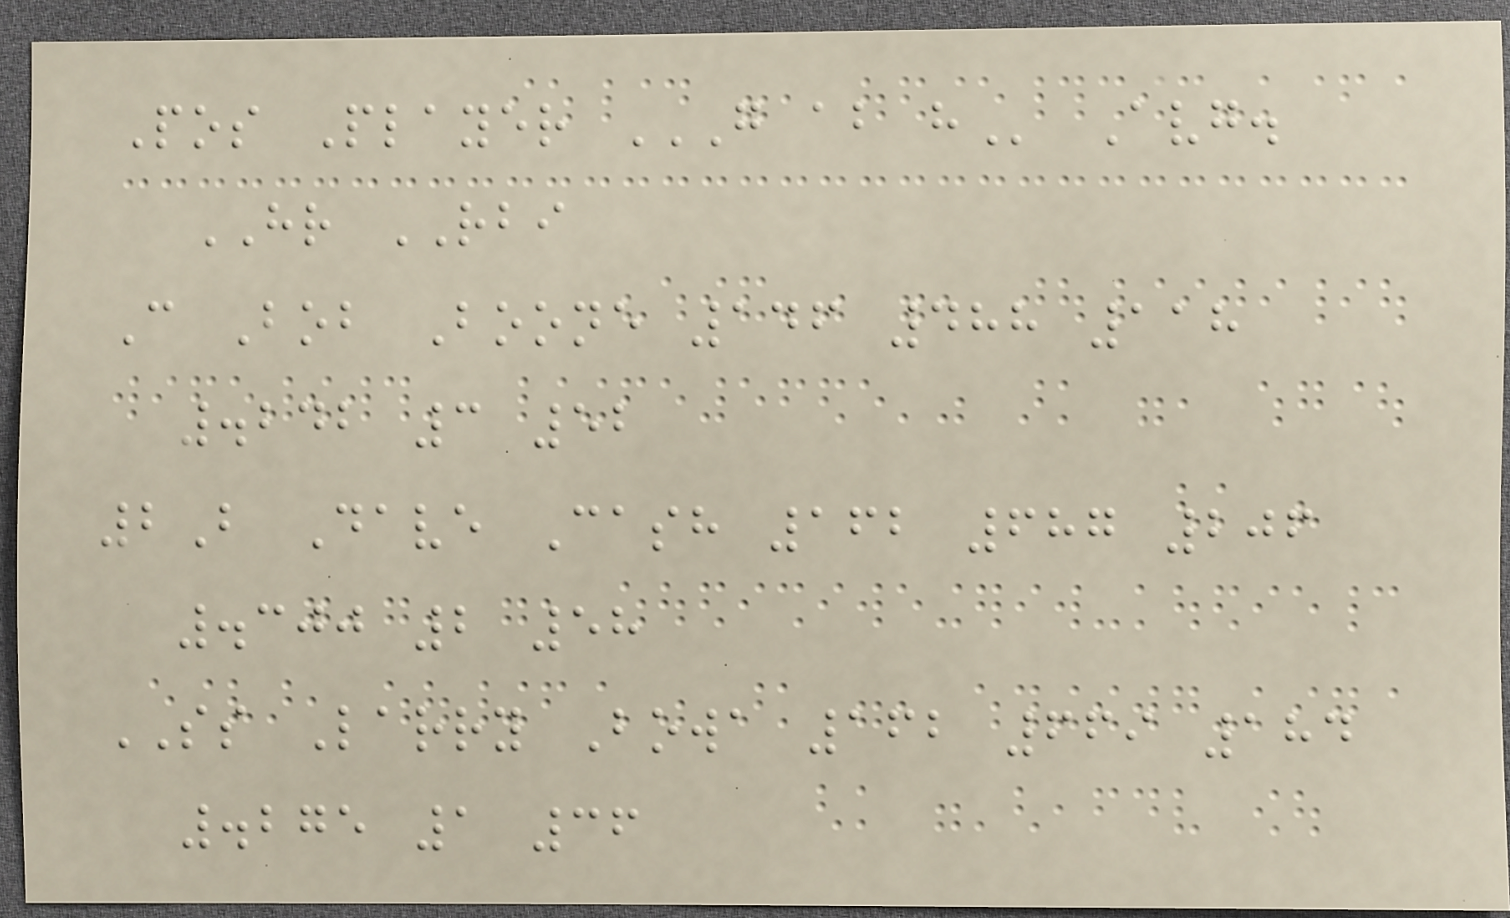Pos Player G AB H Avg.
HR RBI
C Bob Boone 146 488 118
.242 3 52
2B Dave Cash 162 687 206
.300 2 58
SS Larry Bowa 162 669 184
.275 1 36
